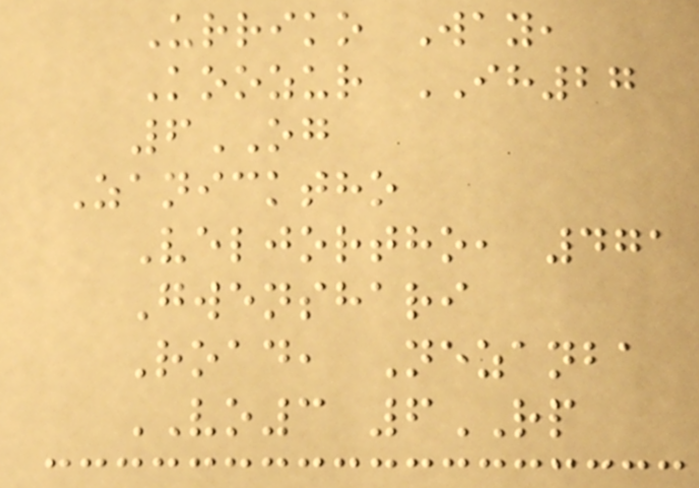Urriko Way,
Koozur IH27
6OG
Zanicktho
Veljortho, 471
Gwenshari
Road, Nezanba
VO3 6RP
